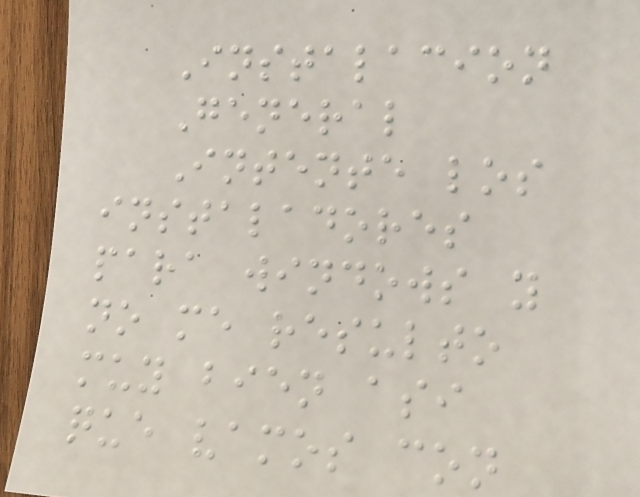Instalacion
General
Intente los
instaladores
para windows y
no me resulto
muy bien asi
que vamos con
